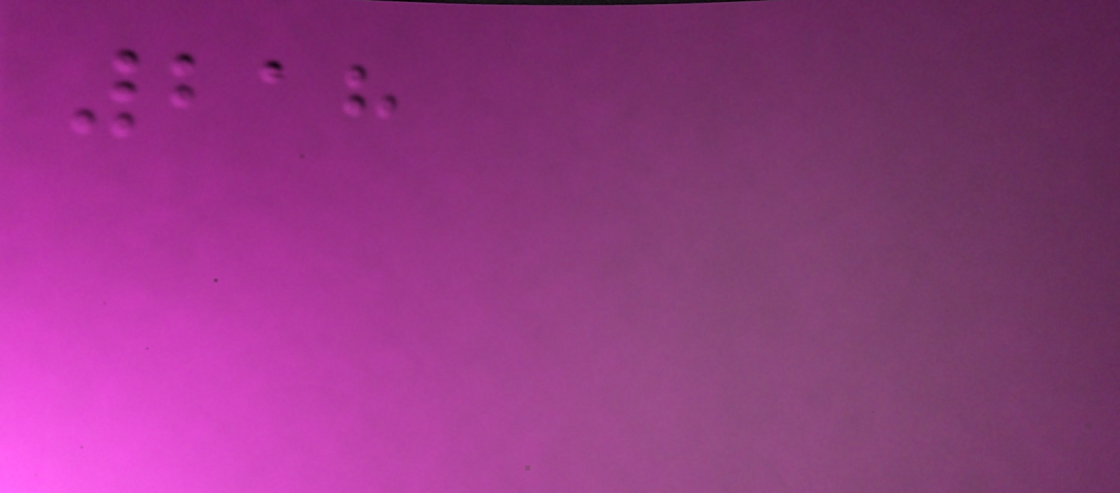218
